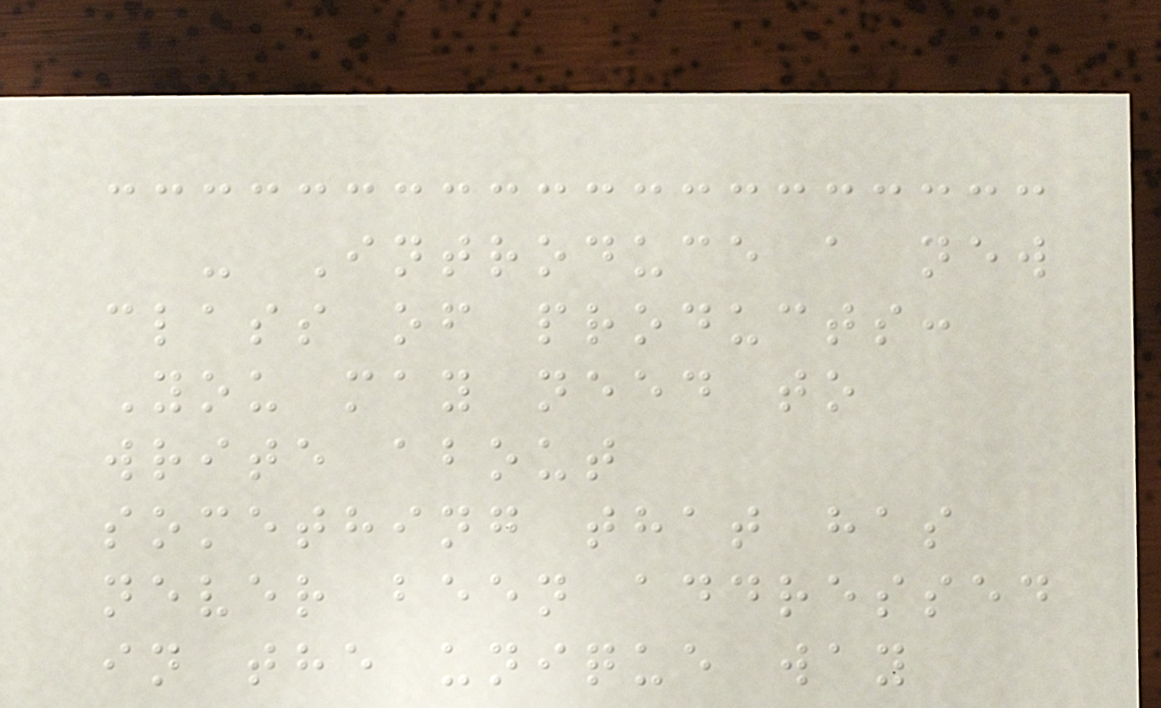- Introduce a new
class of products:
You may need to
write about
something that has
never been addressed
in the unique way
